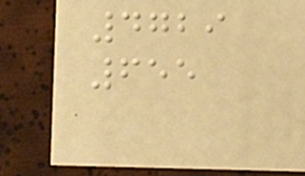4729
655
